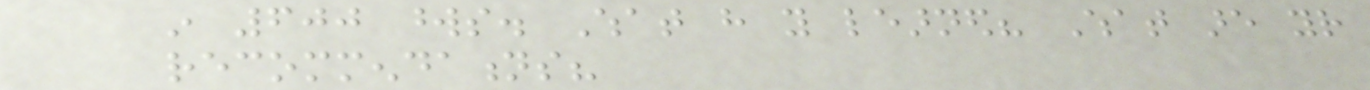in 600 words. What have you learned? What are your
recommendations?
